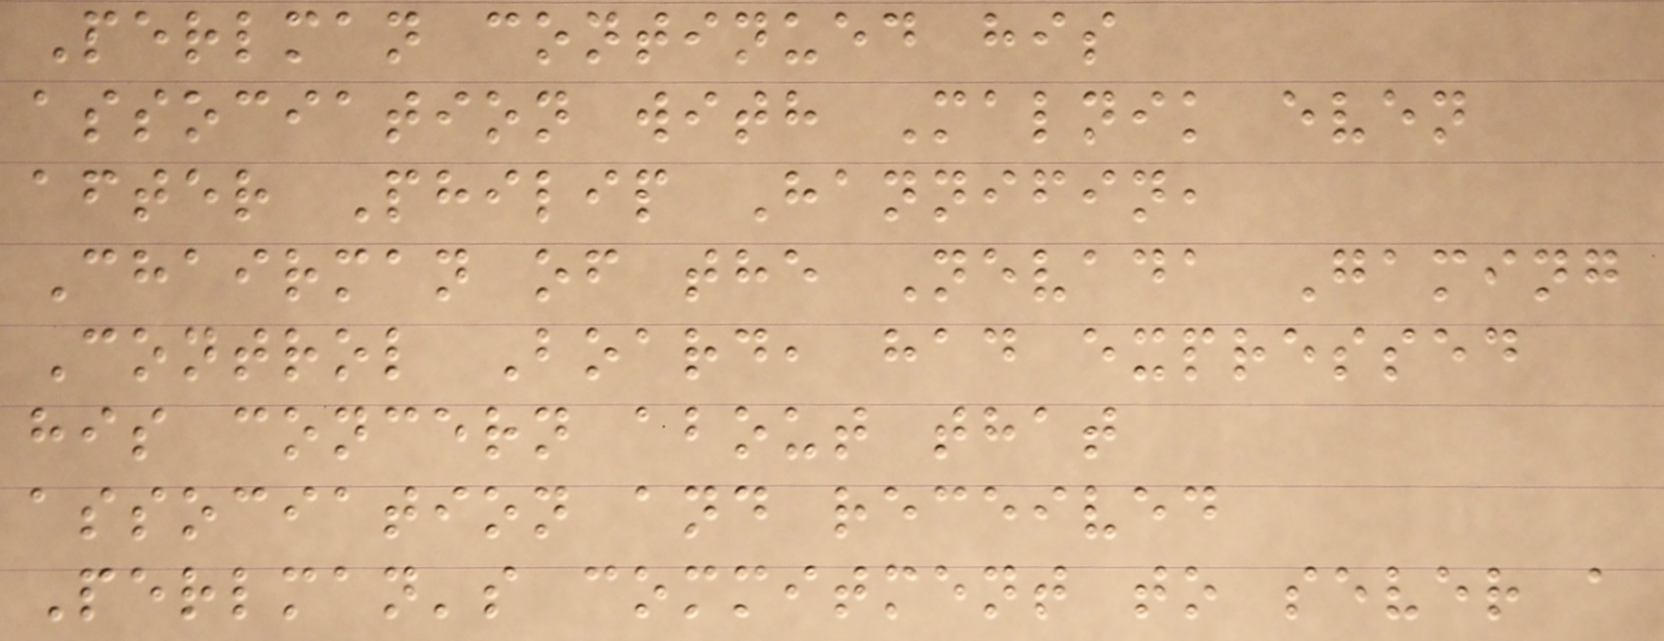Perlman continued his
association with Malnik even
after Philip Hannifin,
Chairman of the Nevada Gaming
Control Board, had expressed
his concern about that
association and received
Perlman's commitment to sever a
